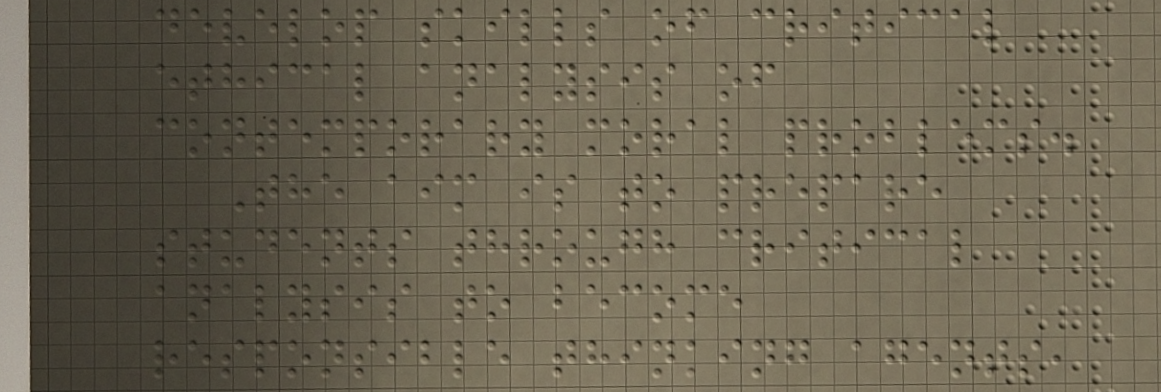develop skills of critical
ethical analysis of
contemporary moral problems.
The aim is to prepare
students through critical
analysis to become
responsible thinking agents,
